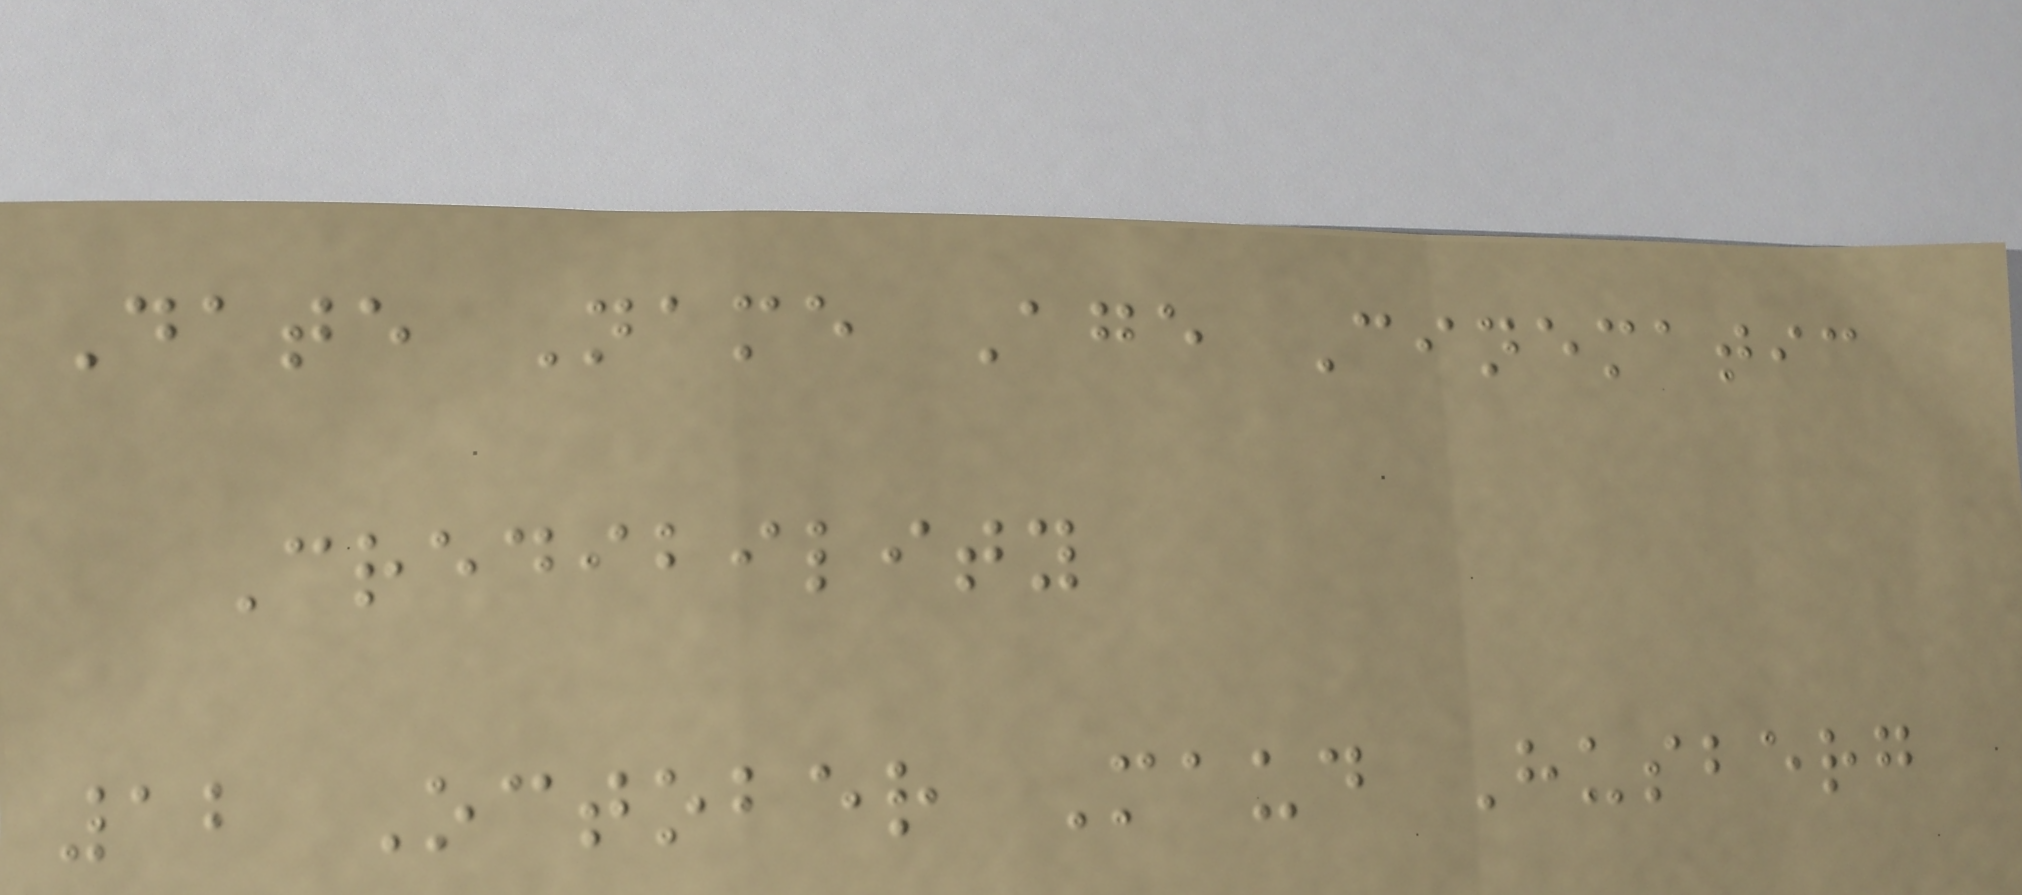Date Name Age Cinematic
Credibility
12 October Maud Husberg
